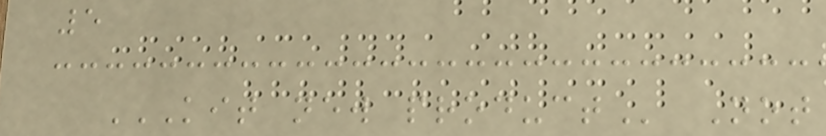5
KIT NEW PRODUCT Not
